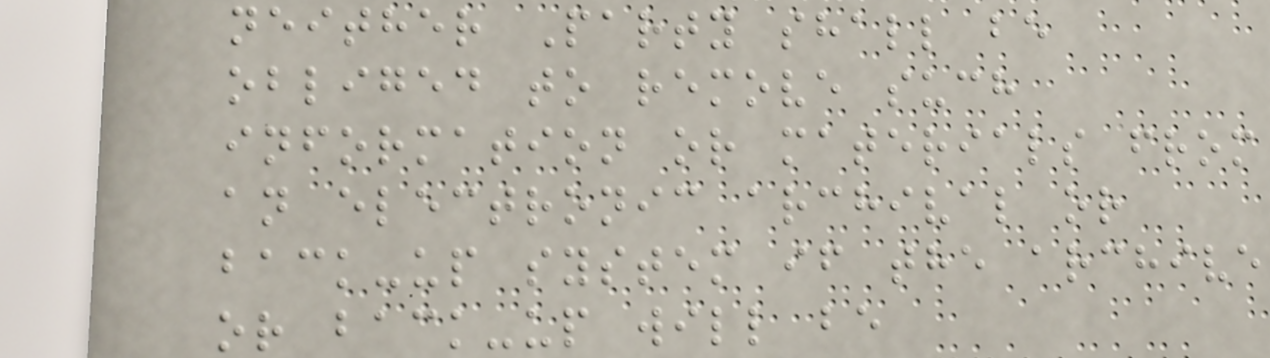neither Party shall be
obliged to remove such
information or materials from
an electronic archival or
back-up system if the archive
or back-up will be
